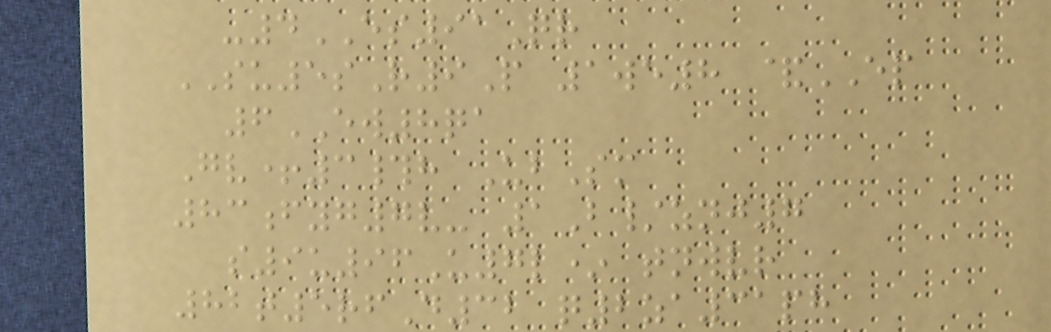-4ES91Qr
SU5sR9P 1we8 &EP
6EW8qa
Gv+3#h UbSm
83fyg7v- 1B/znj7
s9u96U7l* tnwvr
82t5rfD32 q2za31ph
